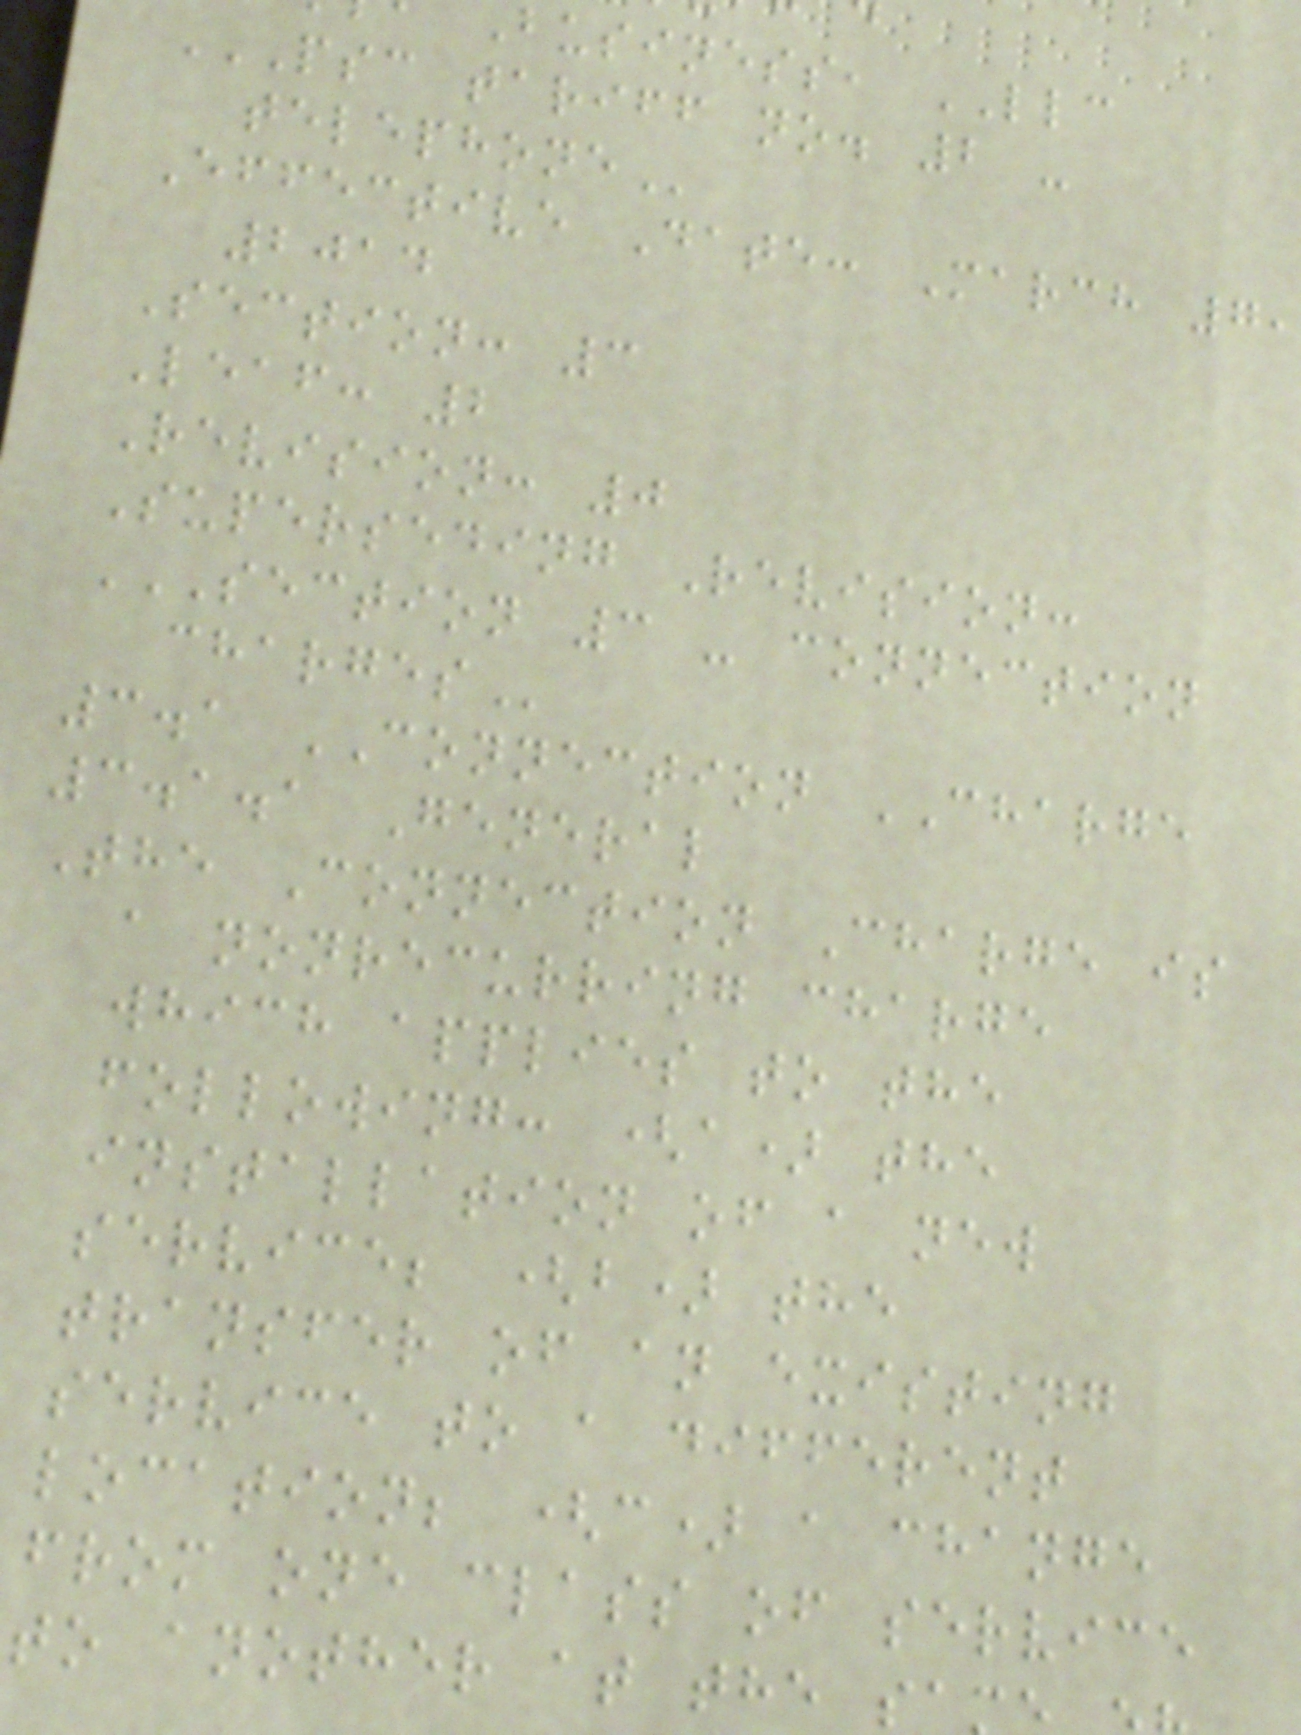business, LLC
PSC TARIFF NO. 2 -
Effective Date: March 7,
2014
Section: 3
Leaf: 2
Revision: 0
Superseding Revision:
SECTION 3 - CONNECTION
3.1 CONNECTION CHARGE
3.1.1 General
The Connection Charge is
a nonrecurring charge
which applies to the
following: (a) the
installation of a new
service; (b) the
transfer of an existing
service to a different
location; (c) a change
from one class of service
to another at the sa
